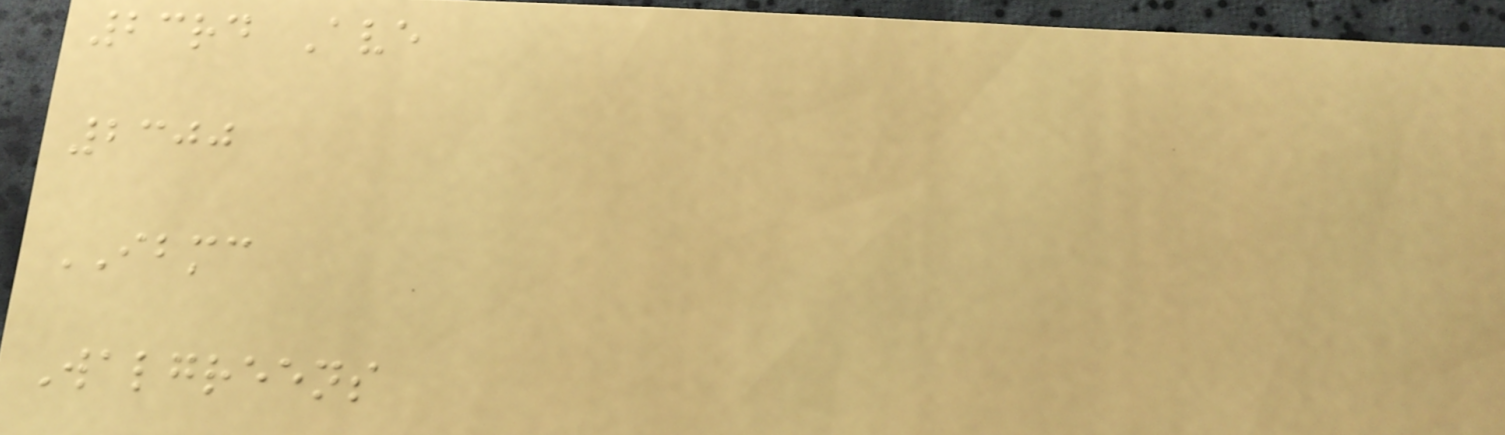23rd Ave
2300
IBMC
Walgreens
